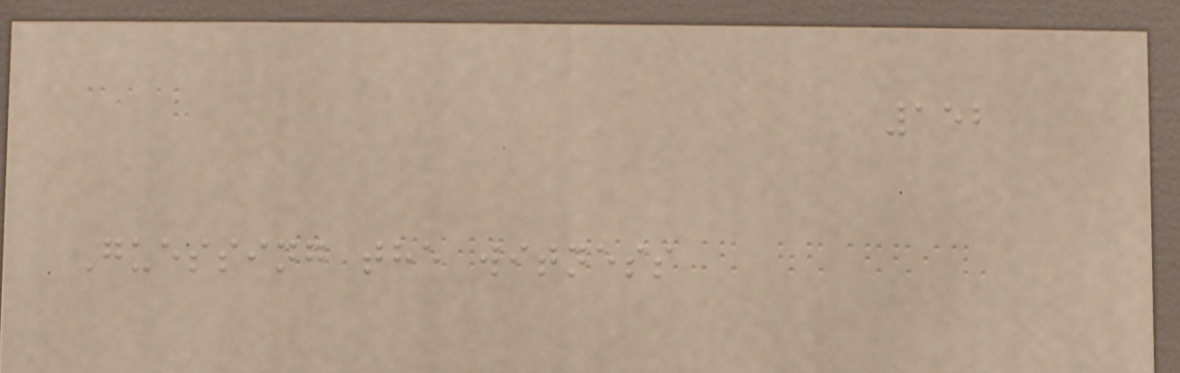152
Guessing the witness
